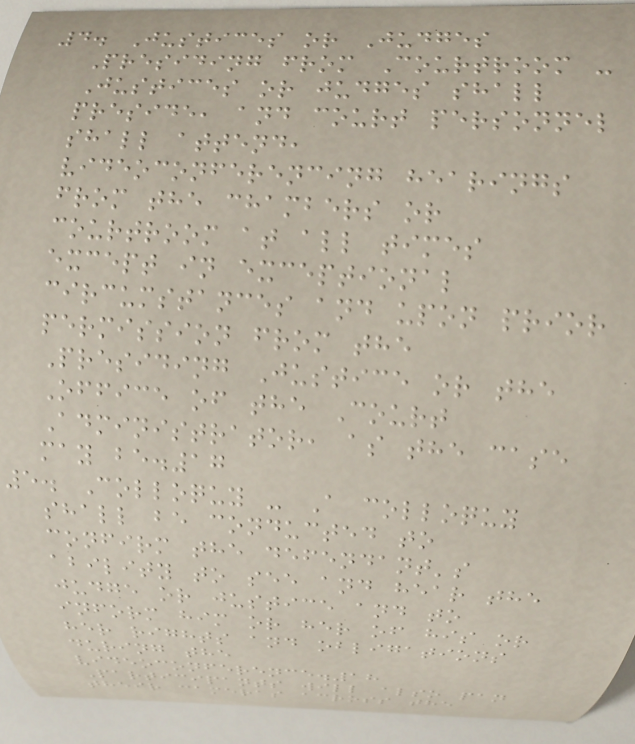4. Justices or Judges
Presiding from Courtroom -
Justices or judges shall
preside, and court personnel
shall attend,
videoconferencing hearings
from the chambers or
courtroom at all times
except in exceptional
circumstances and upon prior
permission from the
Presiding Justice or the
Office of the Court
Administrator, as the case
may be.17
5. Colloquy - A colloquy
shall be conducted to
confirm the defendant's
ability to see and hear the
judge or justice and to
inform him or her of his or
her rights and obligations
during the
videoconference.18
Participants will also pan
their cameras across the
